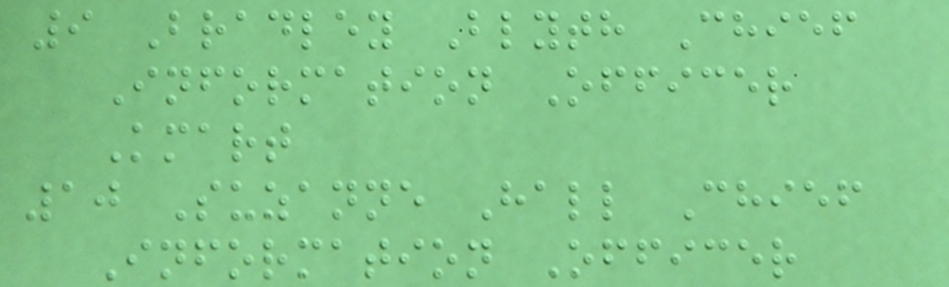9 Bradley Blyth Chief
Information Officer
Kmart
10 Suzanne Hall Chief
Information Officer
